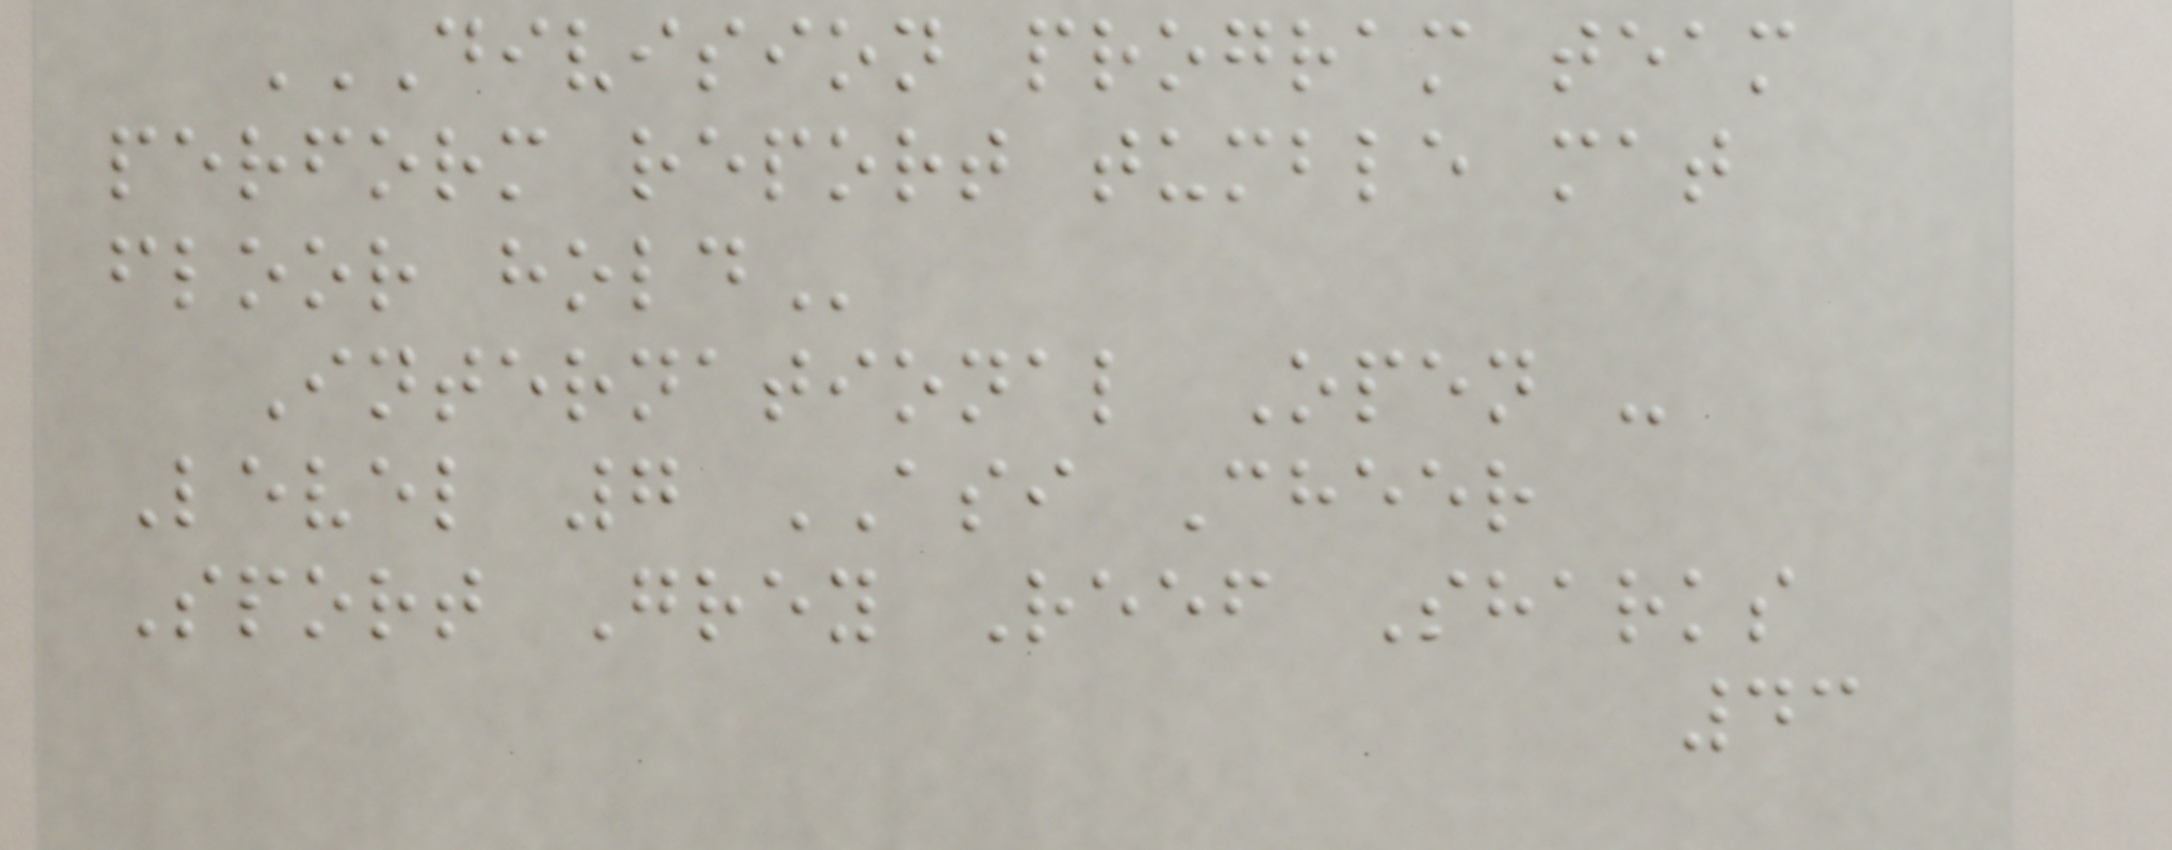DIVISION PROGRAM TEAM
PERFORM REPORT TUMBLE MAT
FLOOR HOLD
International Open -
Level 7 ASI Cheer
Sport Grey Reef Sharks
43
